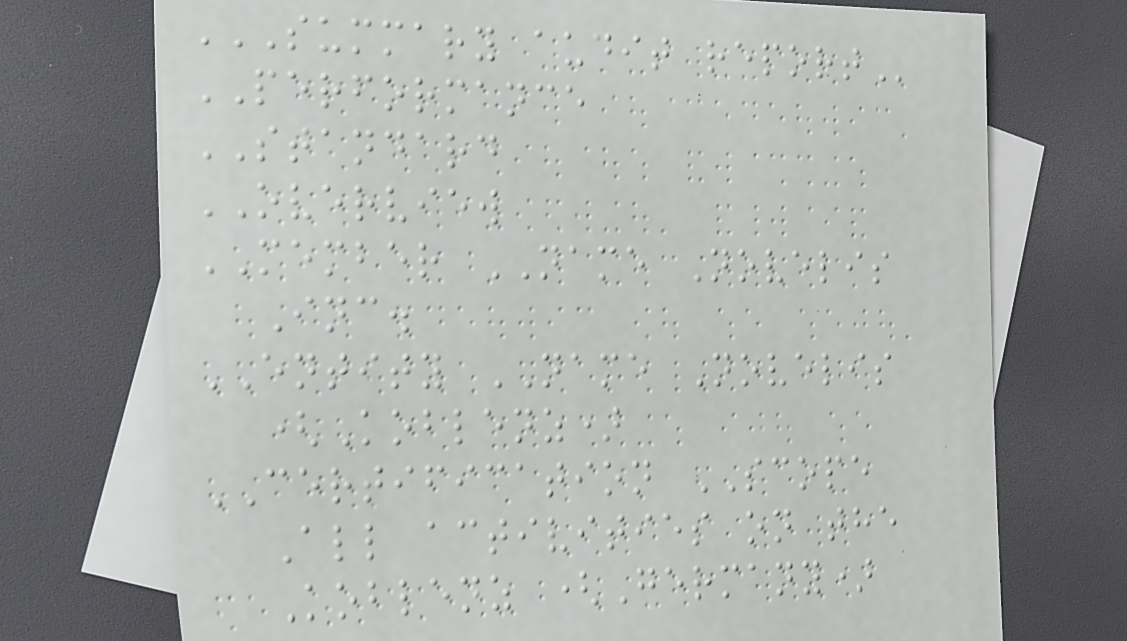SUMMARY AUDIT REPORT
PERFORMANCE
STANDARD
OVERVIEW
MEMBER NAME Novelis
Inc.
ENTITY NAME Novelis
(Koblenz)
CERTIFICATION SCOPE
All activities on the
Koblenz (Germany)
